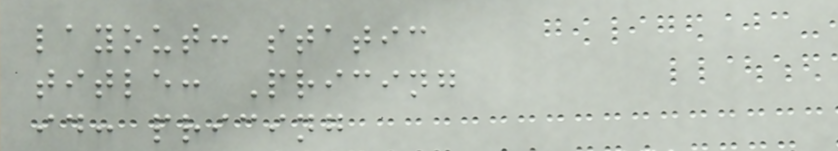layout: static
title: Pricing
id: pricing
